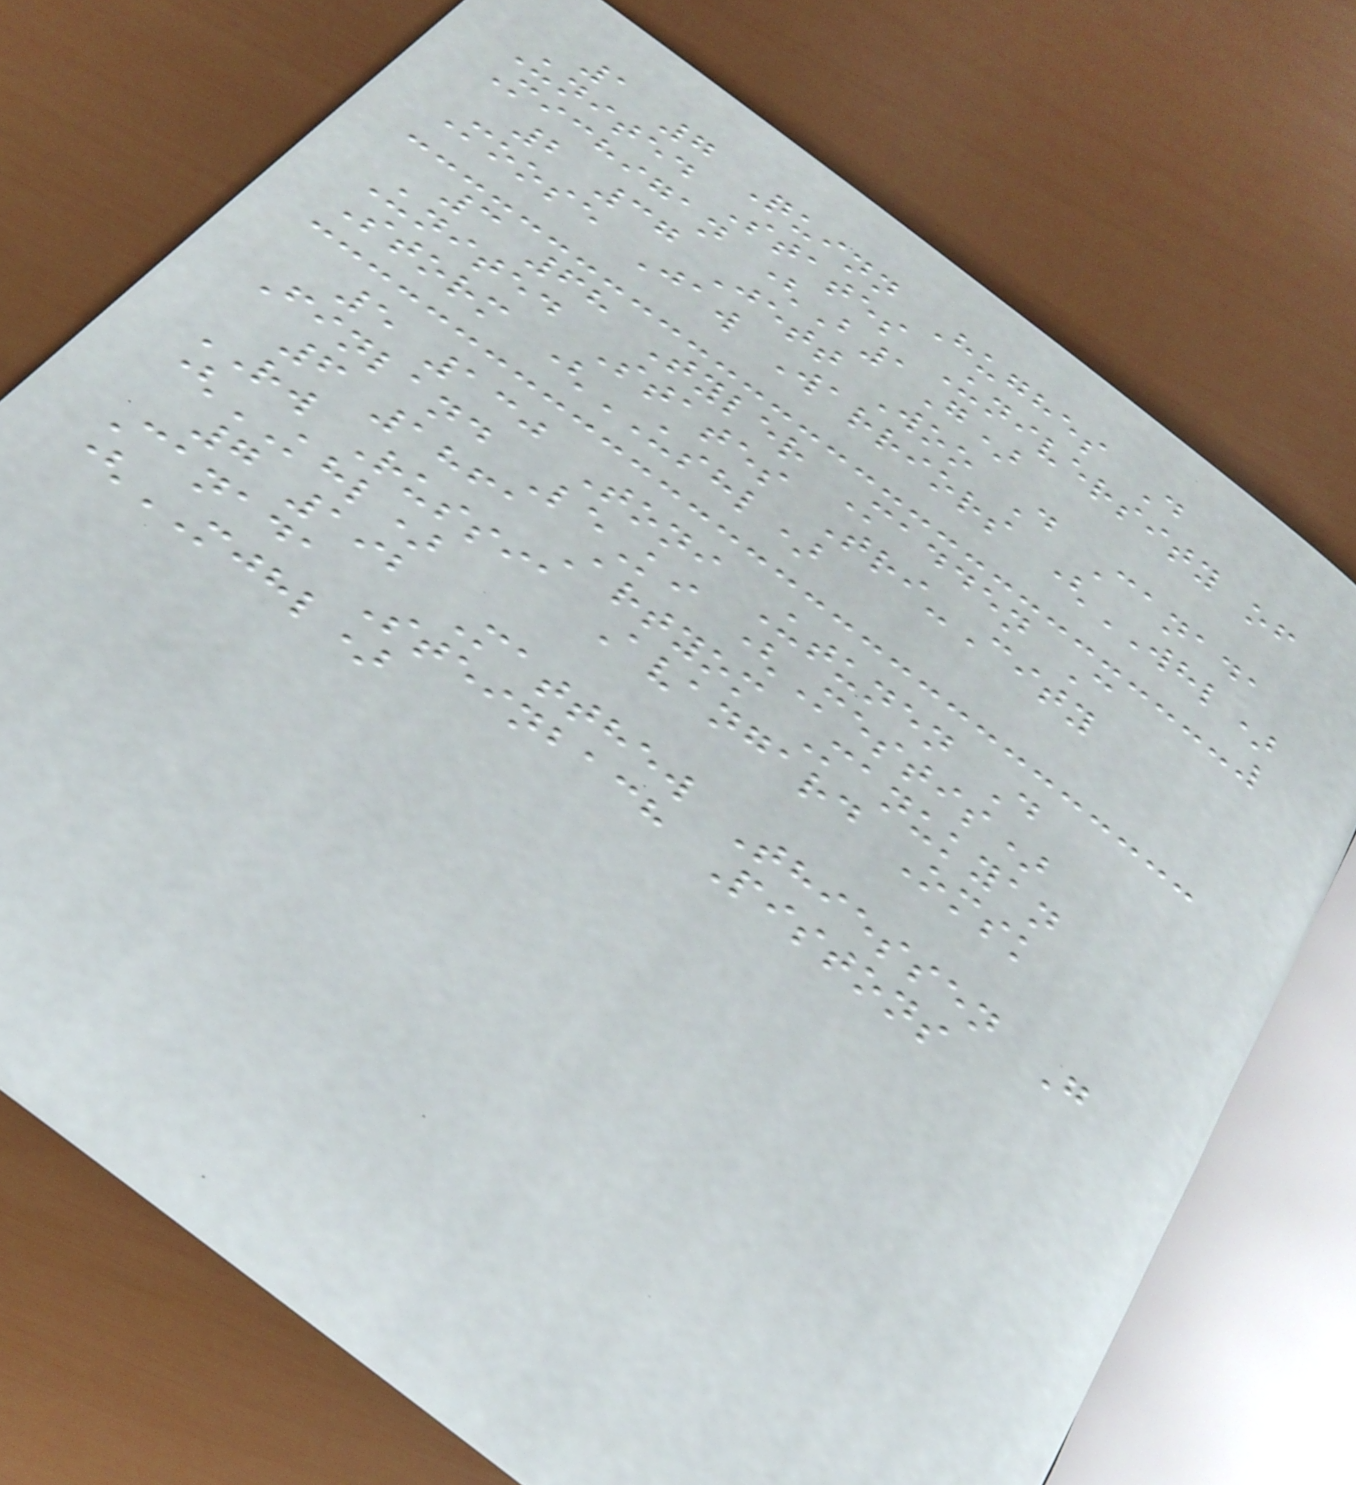1 7 Quinn Hughes D
United States University of
Michigan (B1G)
2 37 Jett Woo D Canada
Moose Jaw Warriors (WHL)
3 68 Tyler Madden C
United States Tri-City
Storm (USHL)
5 130 Toni Utunen D
Finland LeKi (Mestis)
6 1861 Artyom Manukyan
RW Russia Avangard Omsk
(KHL)
7 192 Matthew Thiessen G
Canada Steinbach Pistons
(MJHL)
